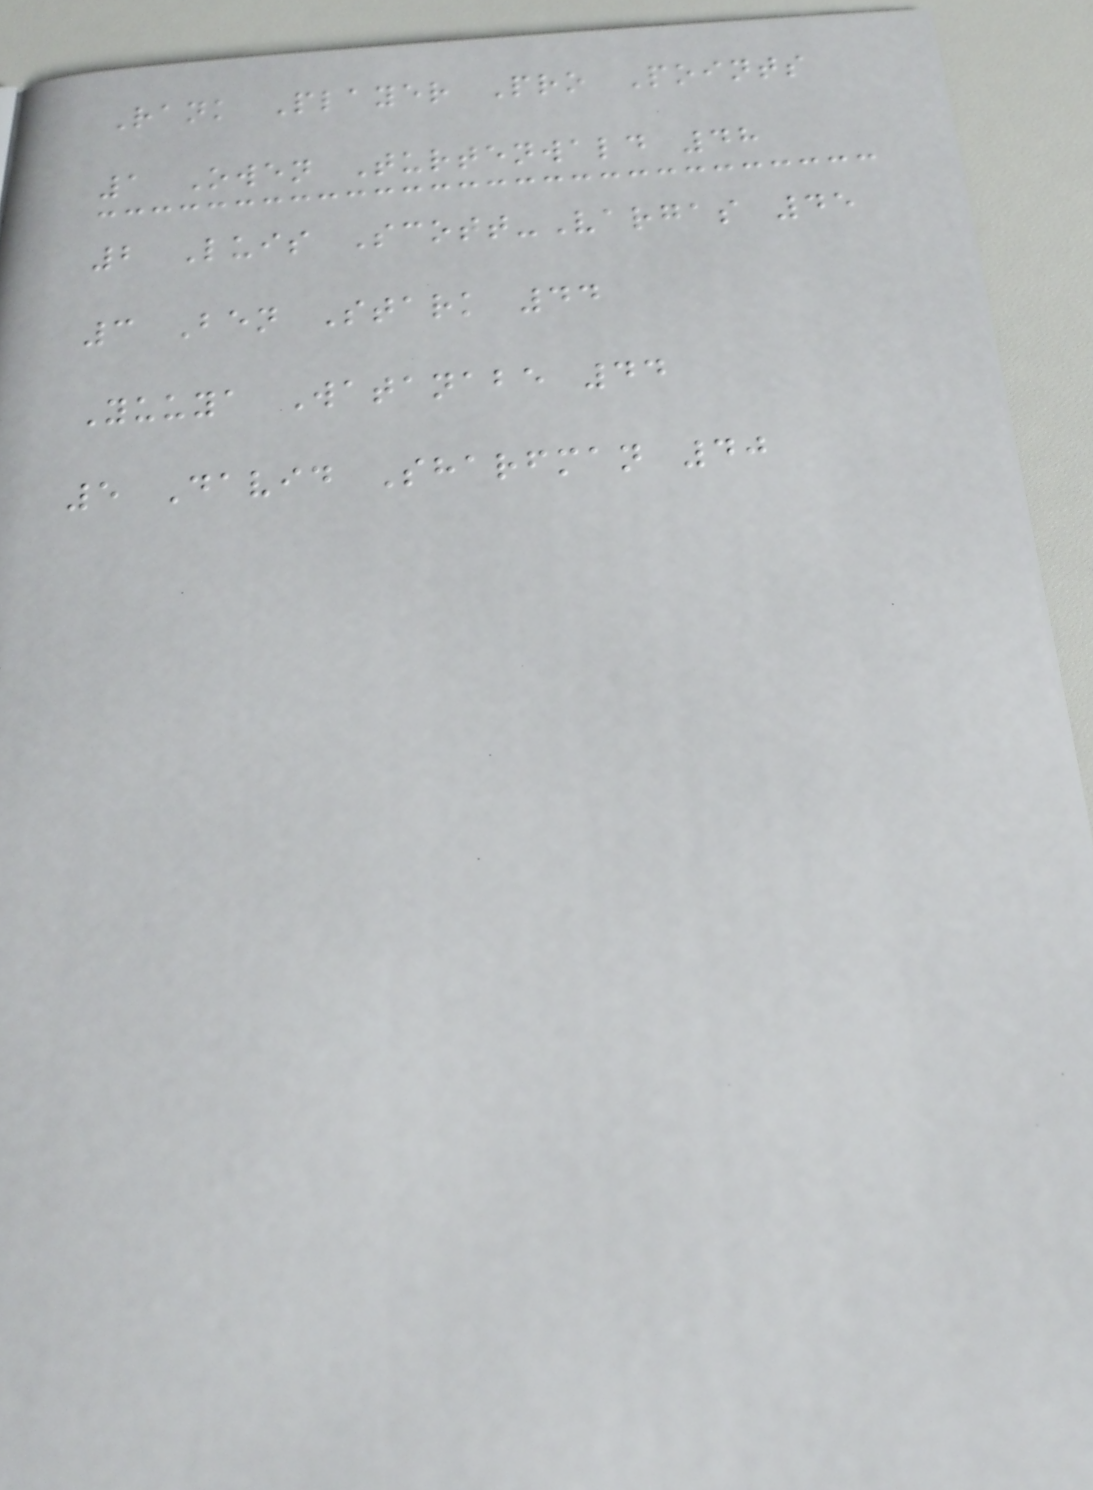Rank Player Pro Points
1 Owen Turtenwald 48
2 Luis Scott-Vargas 45
3 Ben Stark 44
Yuuya Watanabe 44
5 David Sharfman 40
